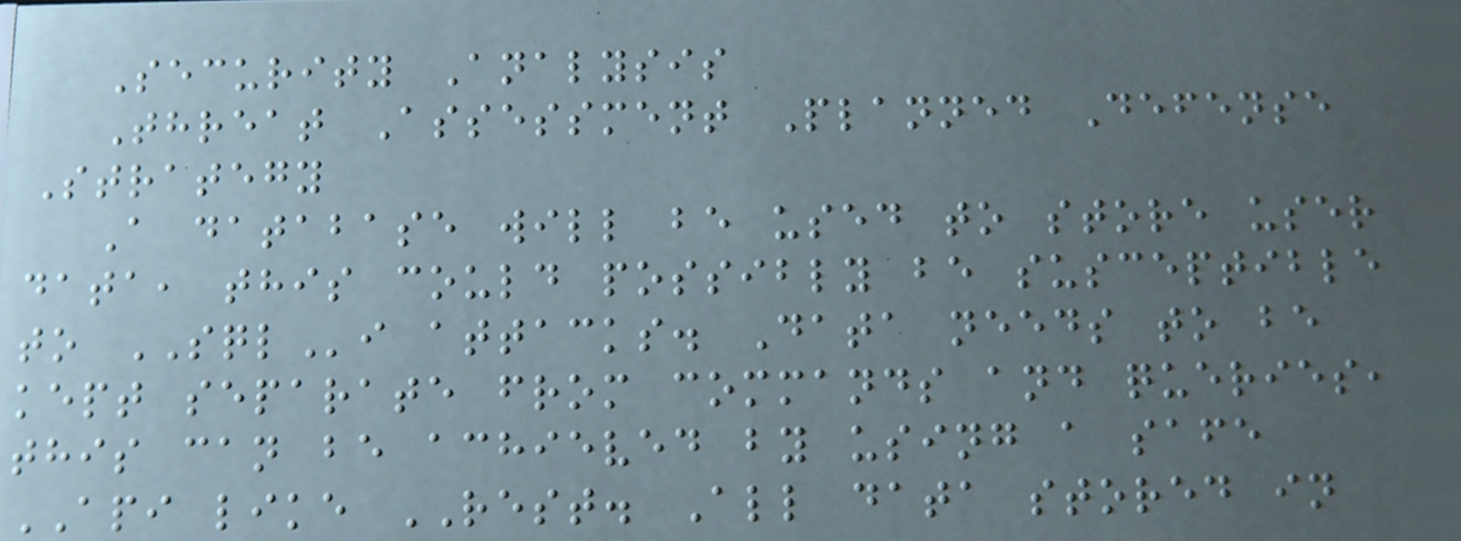Security Analysis
Threat Assessment Planned Defense
Strategy
A database will be used to store user
data, this could possibly be susceptible
to SQLi attacks. Data needs to be
kept separate from commands and queries,
this can be achieved by using a safe
API like REST. All data stored in
